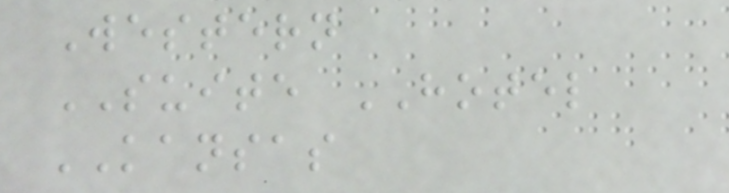Western
SUITE HOTEL
KANSAS
